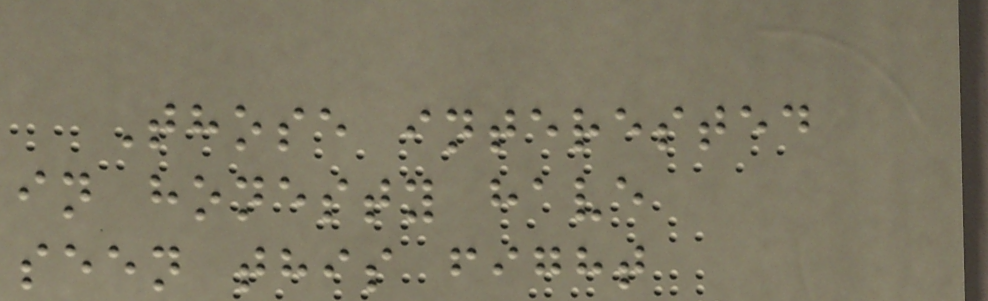Those interested
in honesty have
seen this fight
